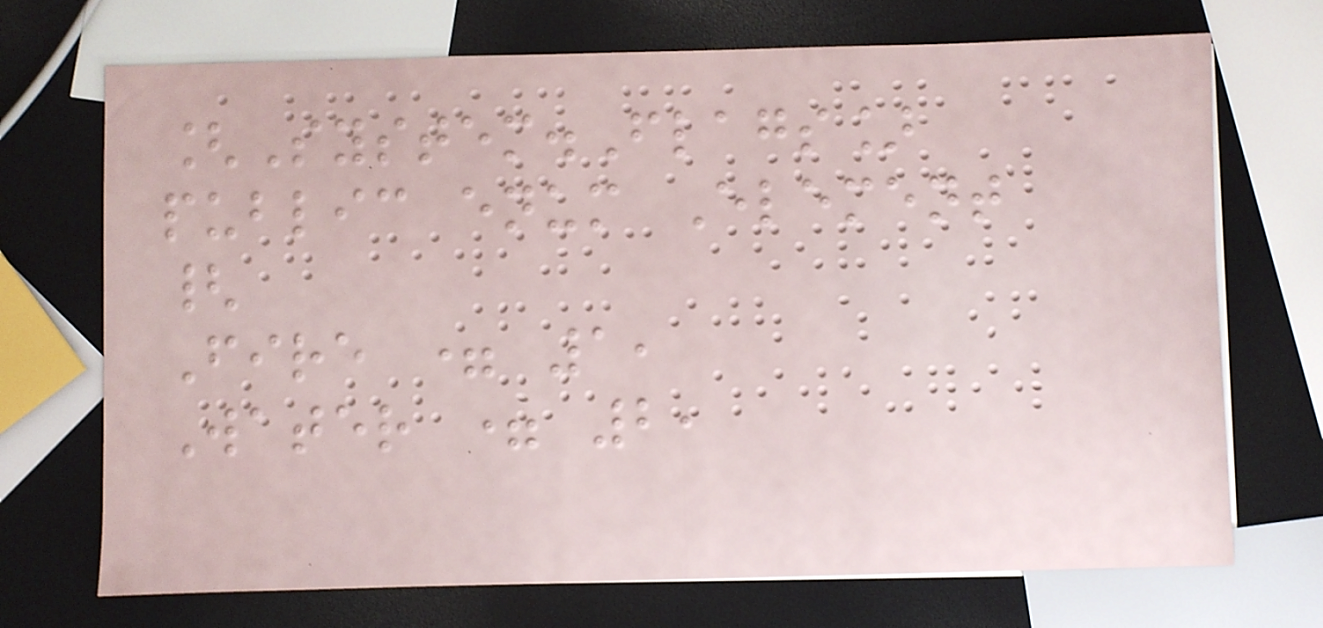[System.Flags]
public enum Element
{
Fire = 1,
Water = 2,
